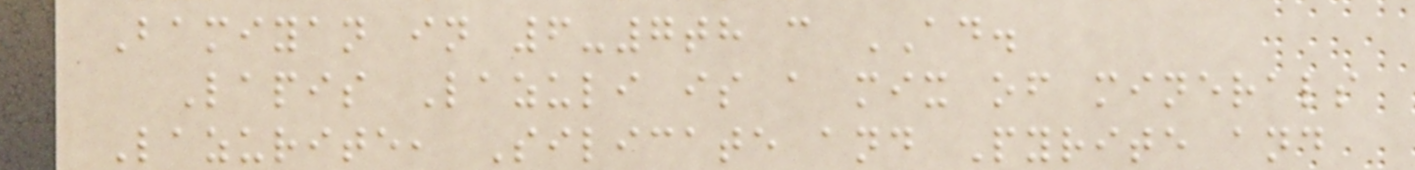Bamiyan in 6-7th c AD.
Lapis Lazuli is a mix of minerals
Lazurite, Silicate and Pyrite and
